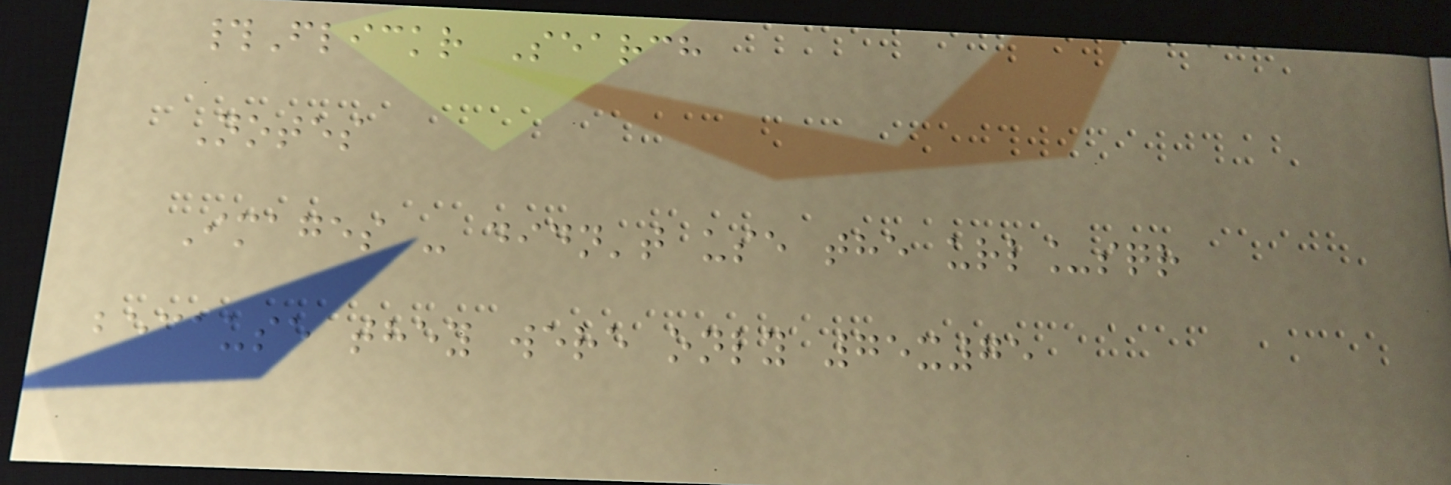#Flickr Search
Notes
Images - didn't use the url_sqr
because they were only 75x75
